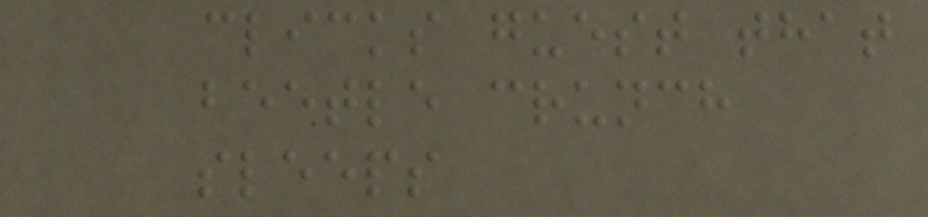clicks guest that
beetle crunch
sleeps
